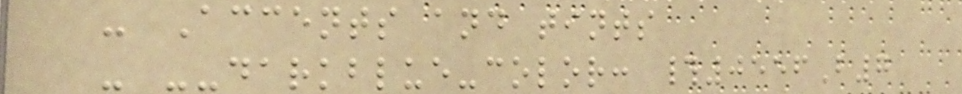- Accents and tints
- --darkblue-color: #0556B7
